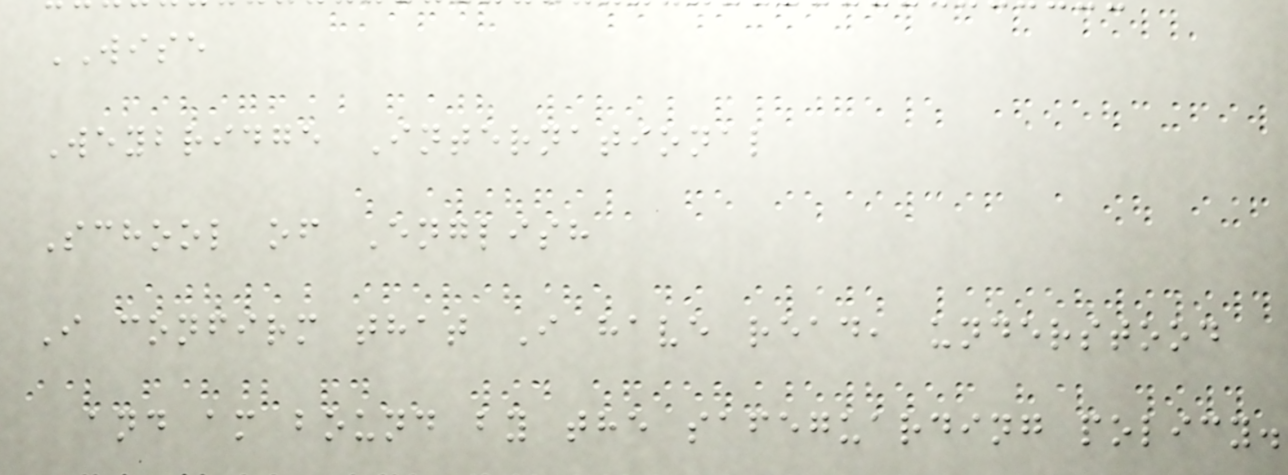WISE
Weybridge International
School of English
I confirm that I have read, understood
and am bound by the safeguarding policy.
